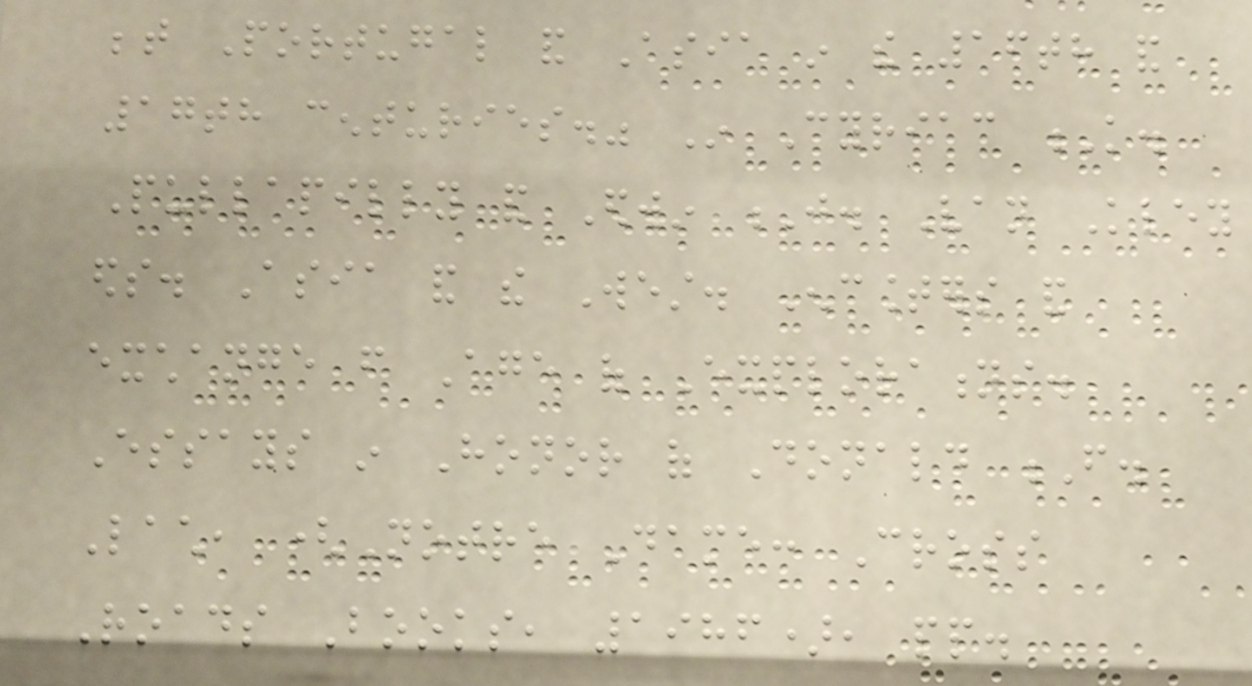between Portugal and Asia in the 16th and
17th centuries." In Cyriac K.
Pullapilly and Edwin J. Van Kley
eds. Asia and the West. Encounters and
exchange from Age of Explorations.
Essays in Honor of Donald F.
Lach, (Notre Dame: Cross
Roads Books, 1986), pp.
